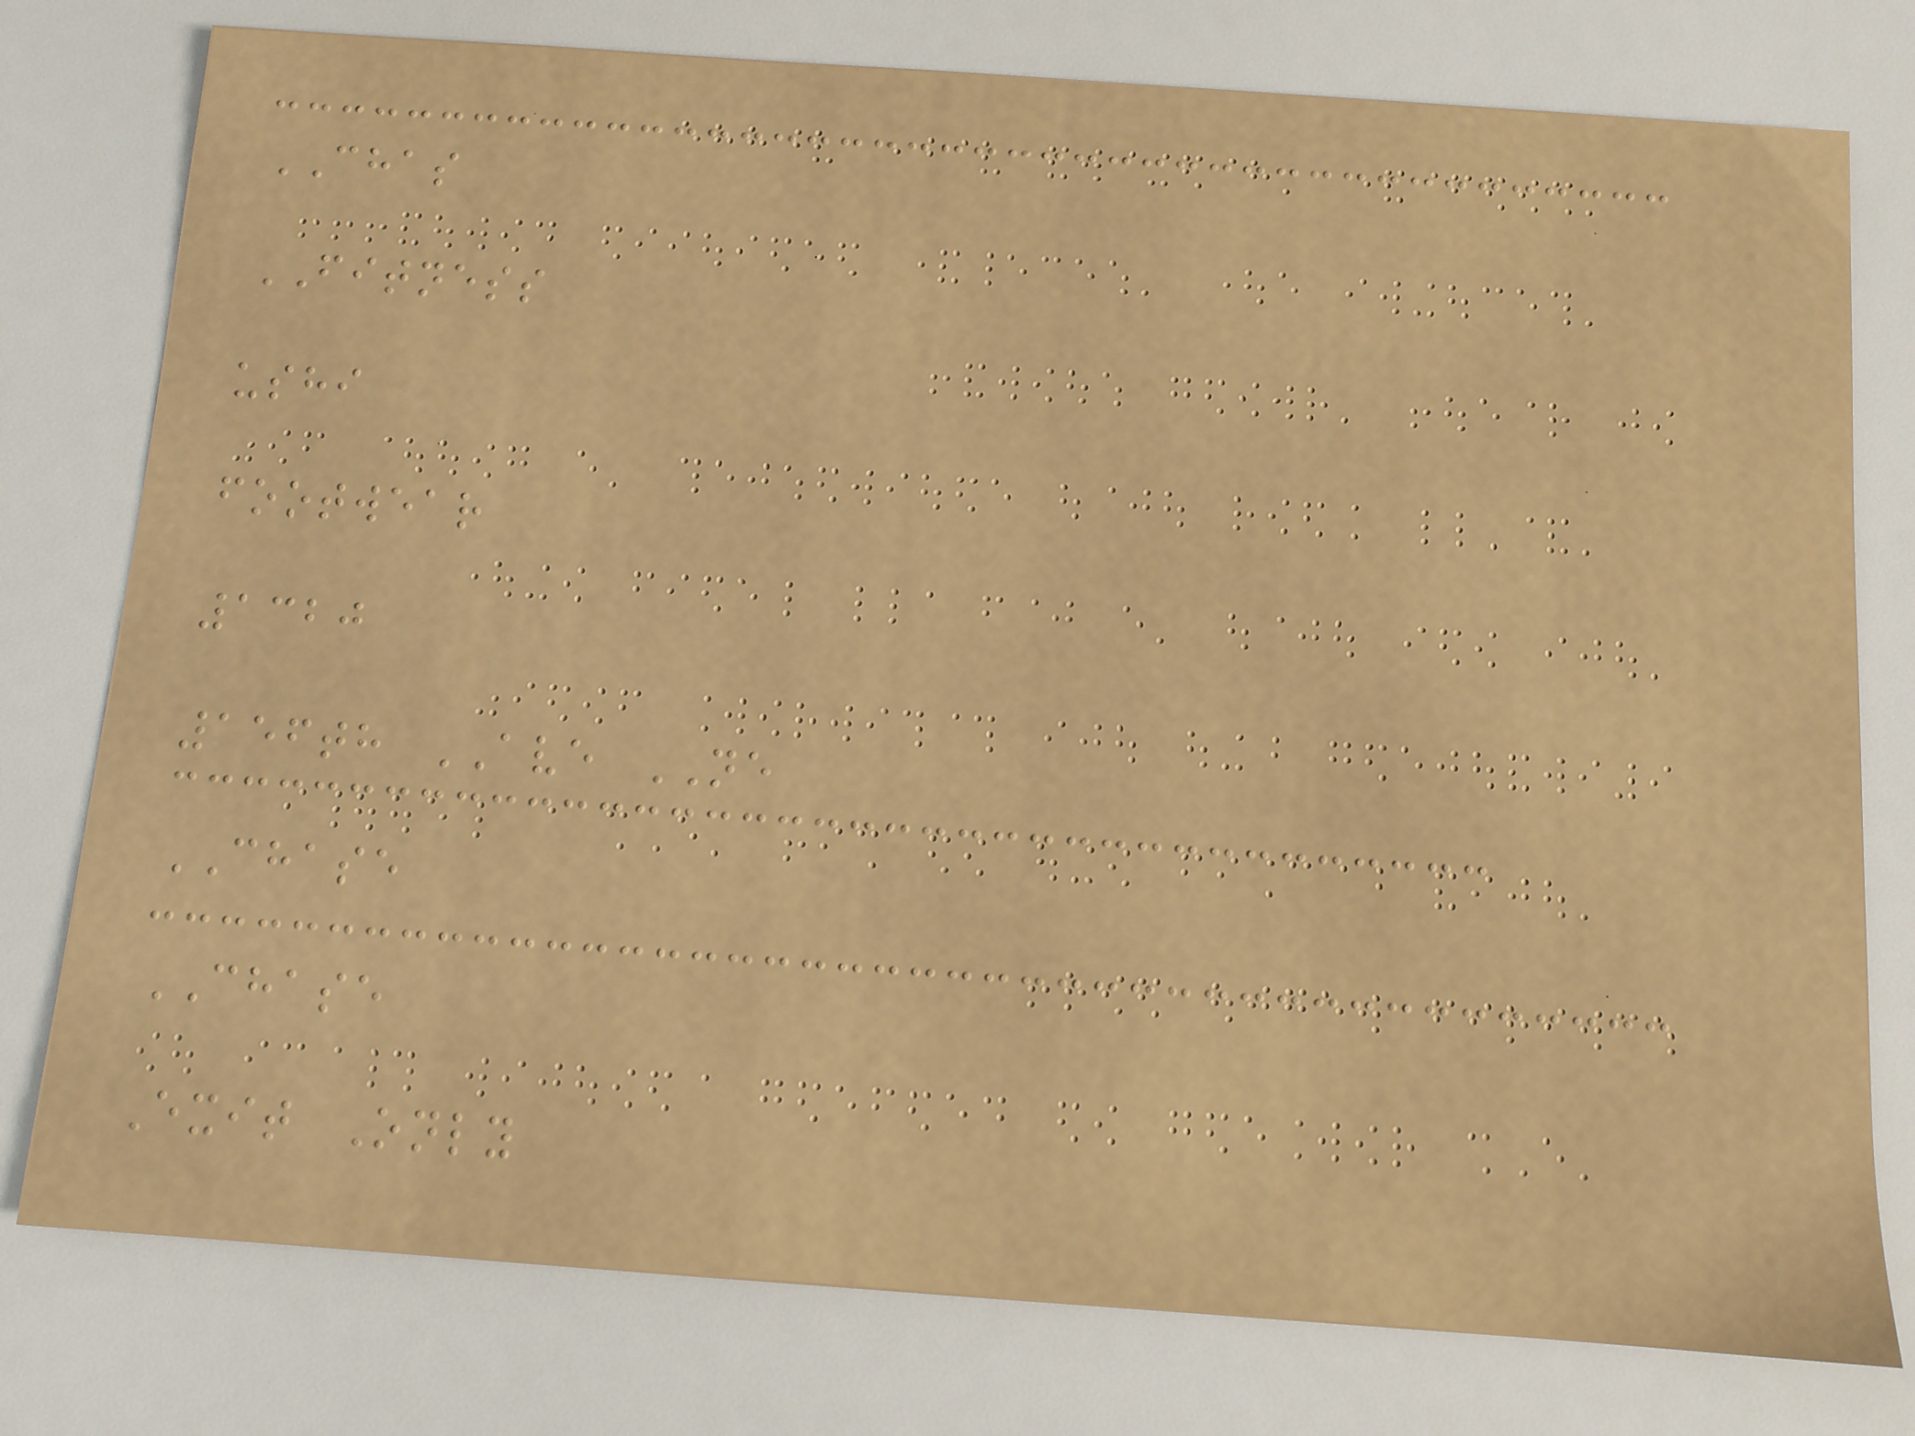CHAS
FITNESS
ushi
footwear
1320
156th AVE NE
CHASE
CHASE
Exit Only
